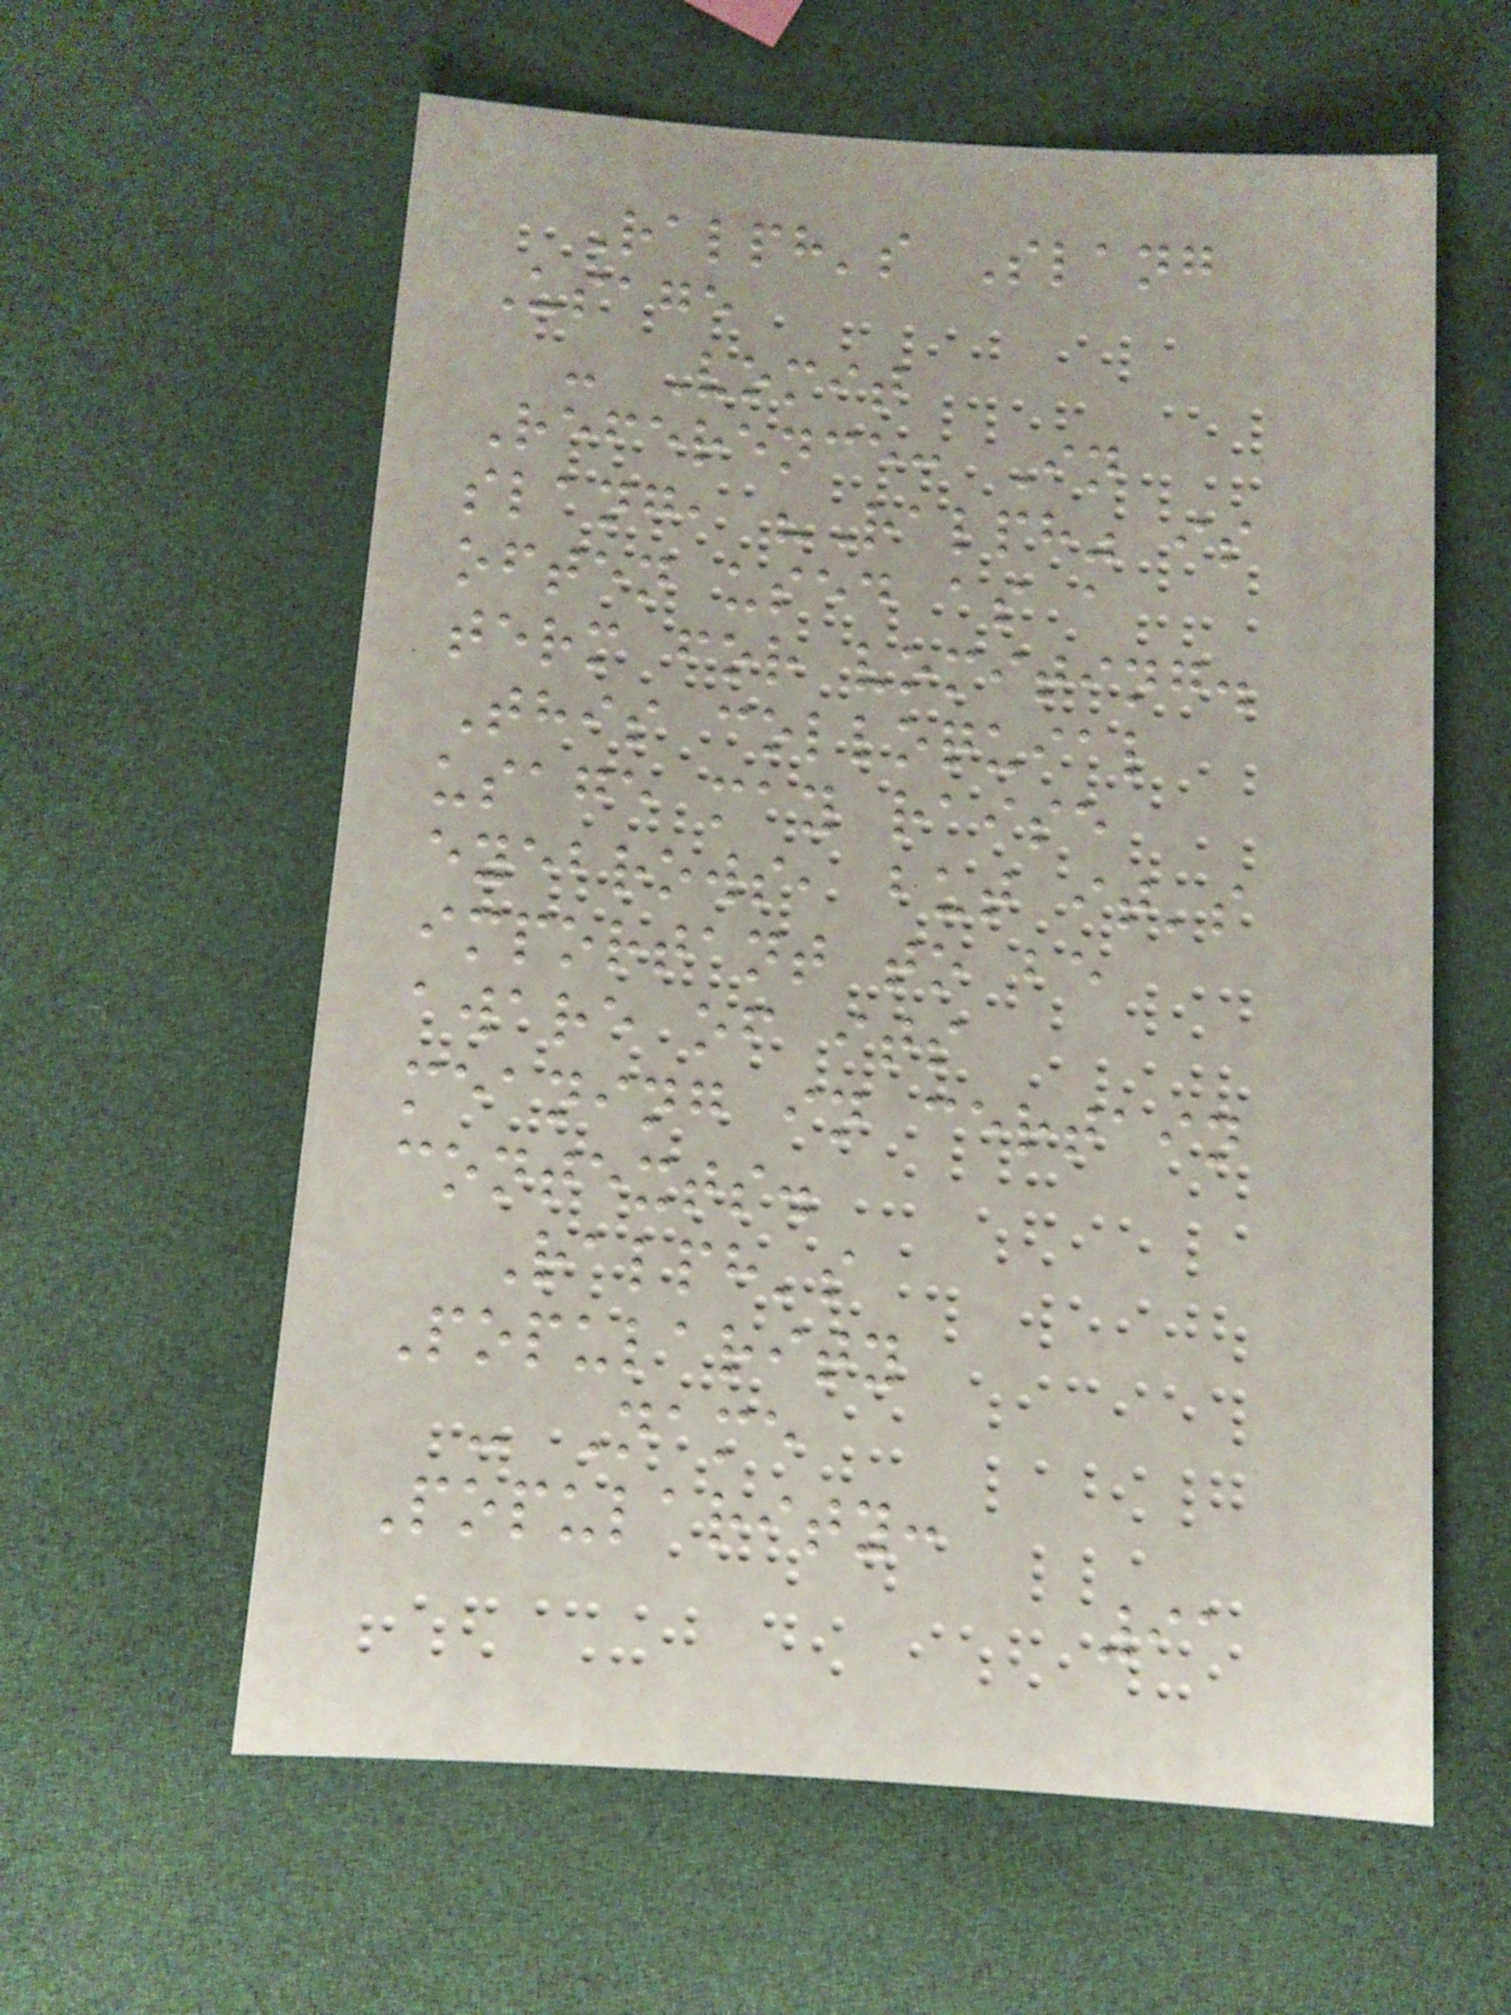Ralph's Slang
Usage
- Vomit
Reference: In
slang, "Ralph" is
often used as a
term for vomiting.
This colloquial
usage may raise
eyebrows, but it's
important to be
aware of its
meaning in certain
contexts.
Ralph's
Popularity
- Name
Popularity:
91
